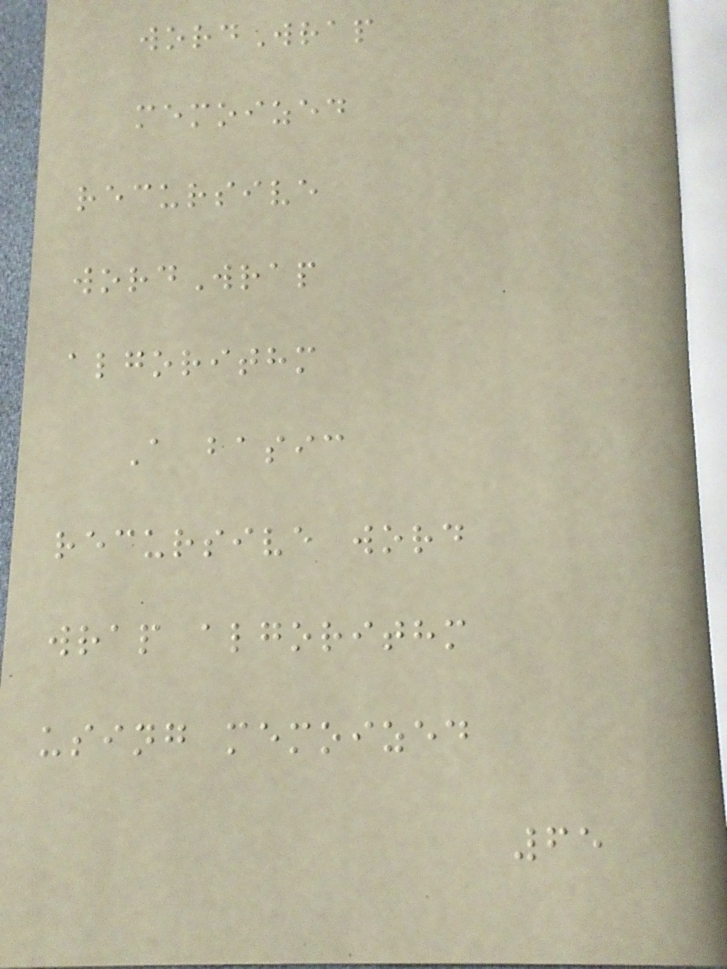wordWrap
memoized
recursive
wordWrap
algorithm
A basic
recursive word
wrap algorithm
using memoized
65
